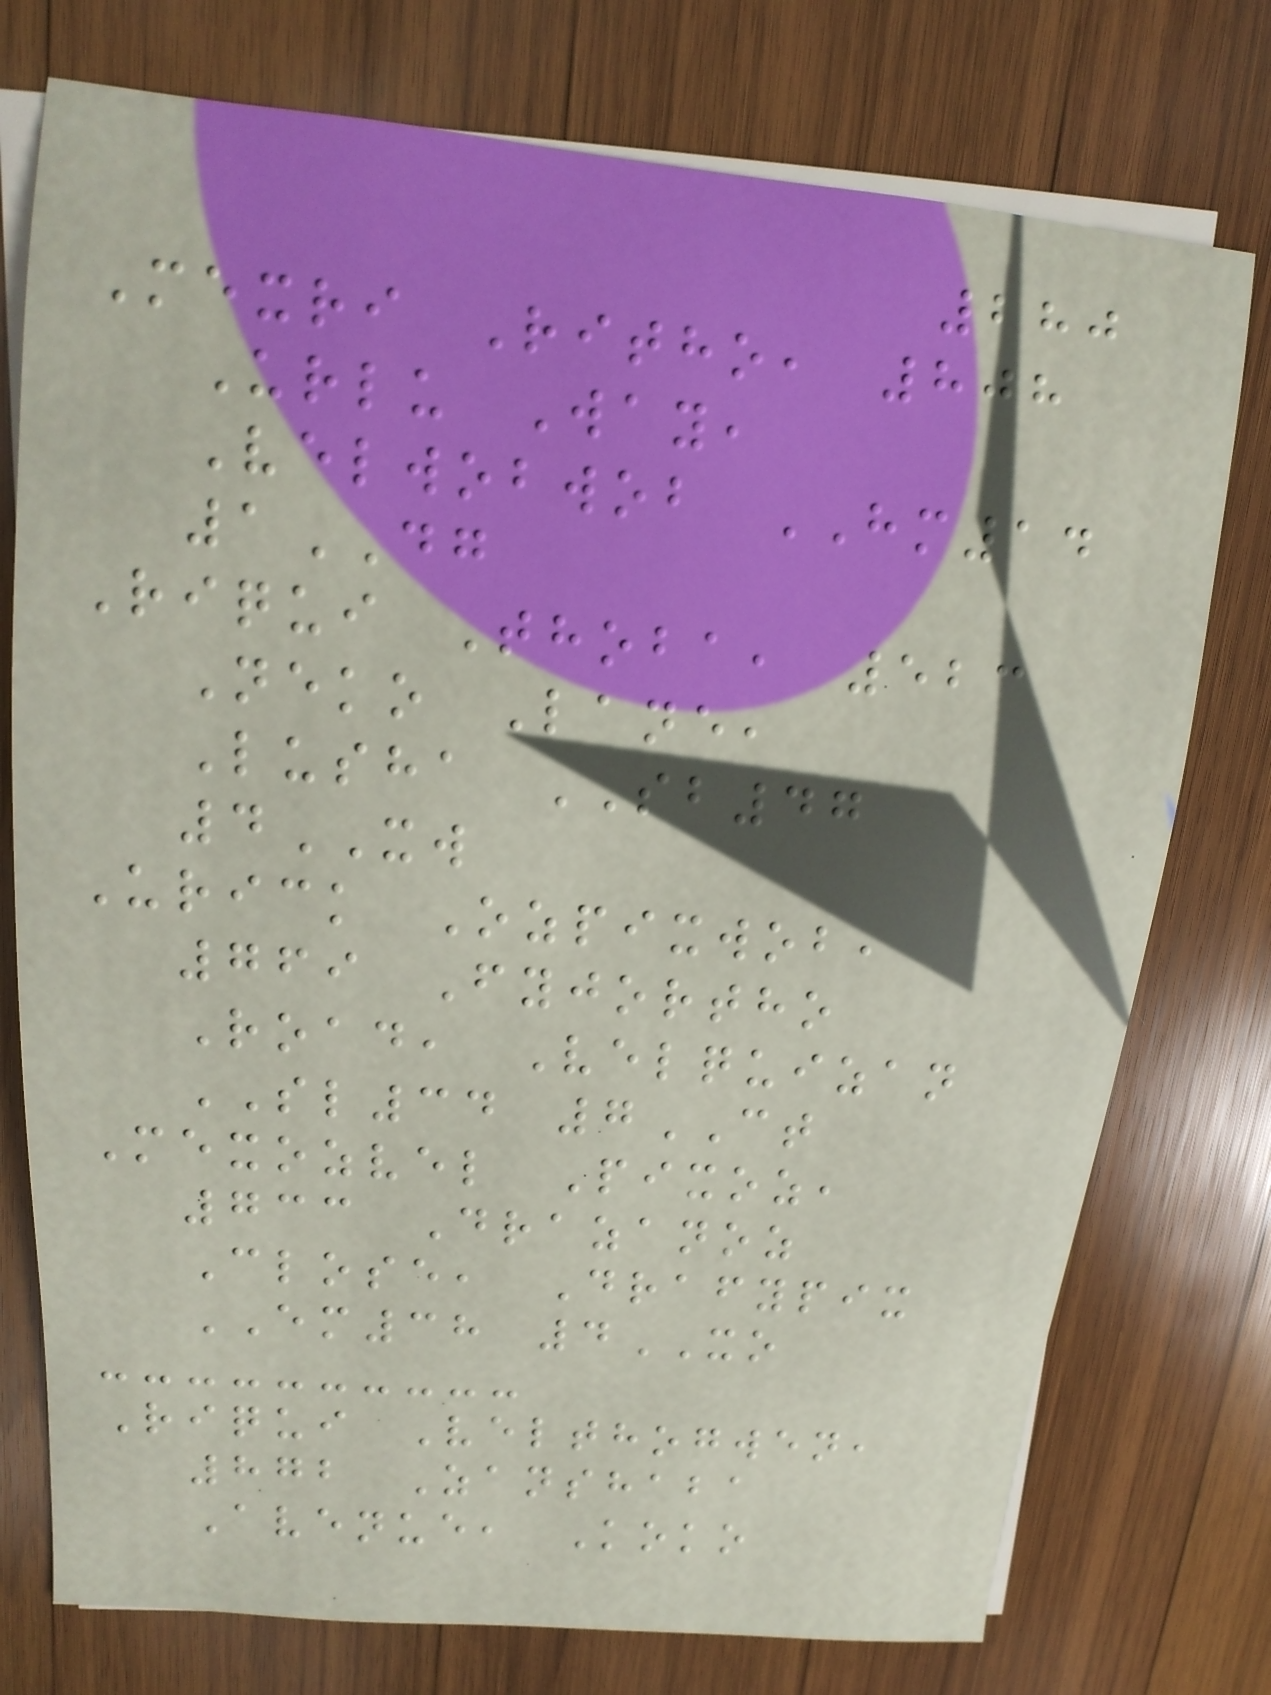280
Mexri Ritho, 808
Urlu Way,
Velwobwob HM14
1DG
Riqui Thoba, 523
Neko Lane,
Lusha SB47
4XW
Urick Ozpixwob,
769 Fyjortho
Road, Velquizan
SL34 7CT
Mexozvel Pixoz,
733 Drazanoz
Close, Drafypix
EM38 4XO
Riqui Velthogwen,
872 Zanshaba
Avenue, Koko
